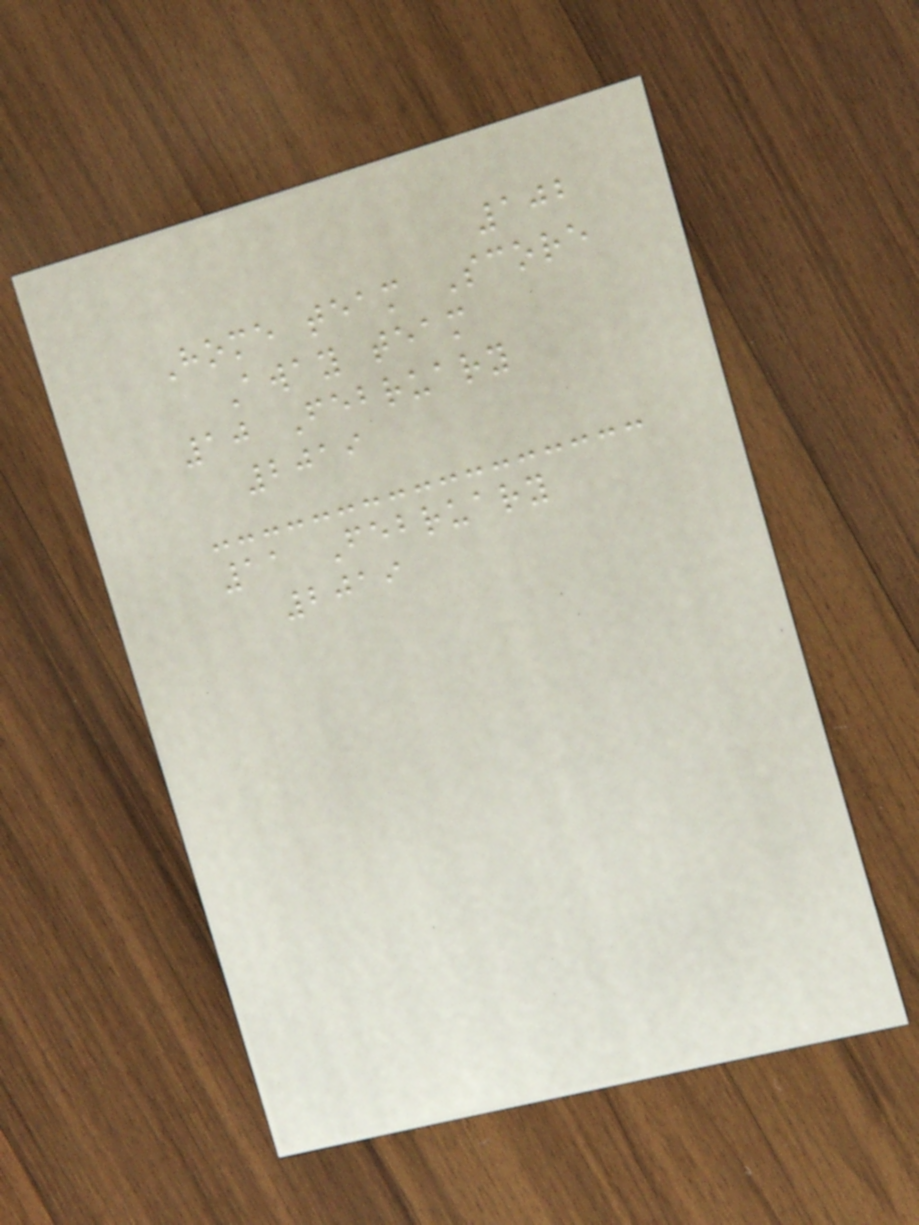102
Home team Score
Away team
10 February
2019
11 February
2019
